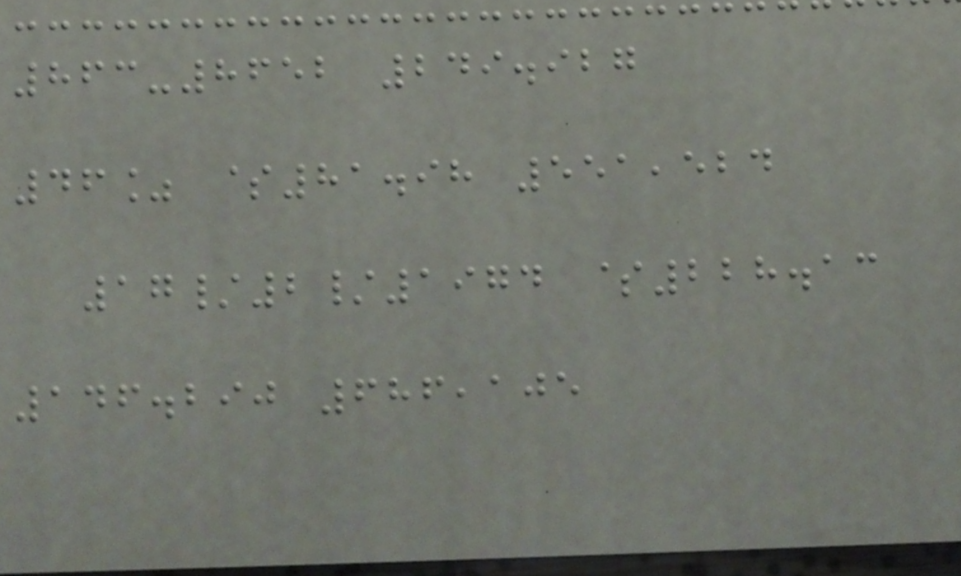863-8652 249.927
46% $81.98 551,524
17/2/1974 $228.13
146.290 686,105
